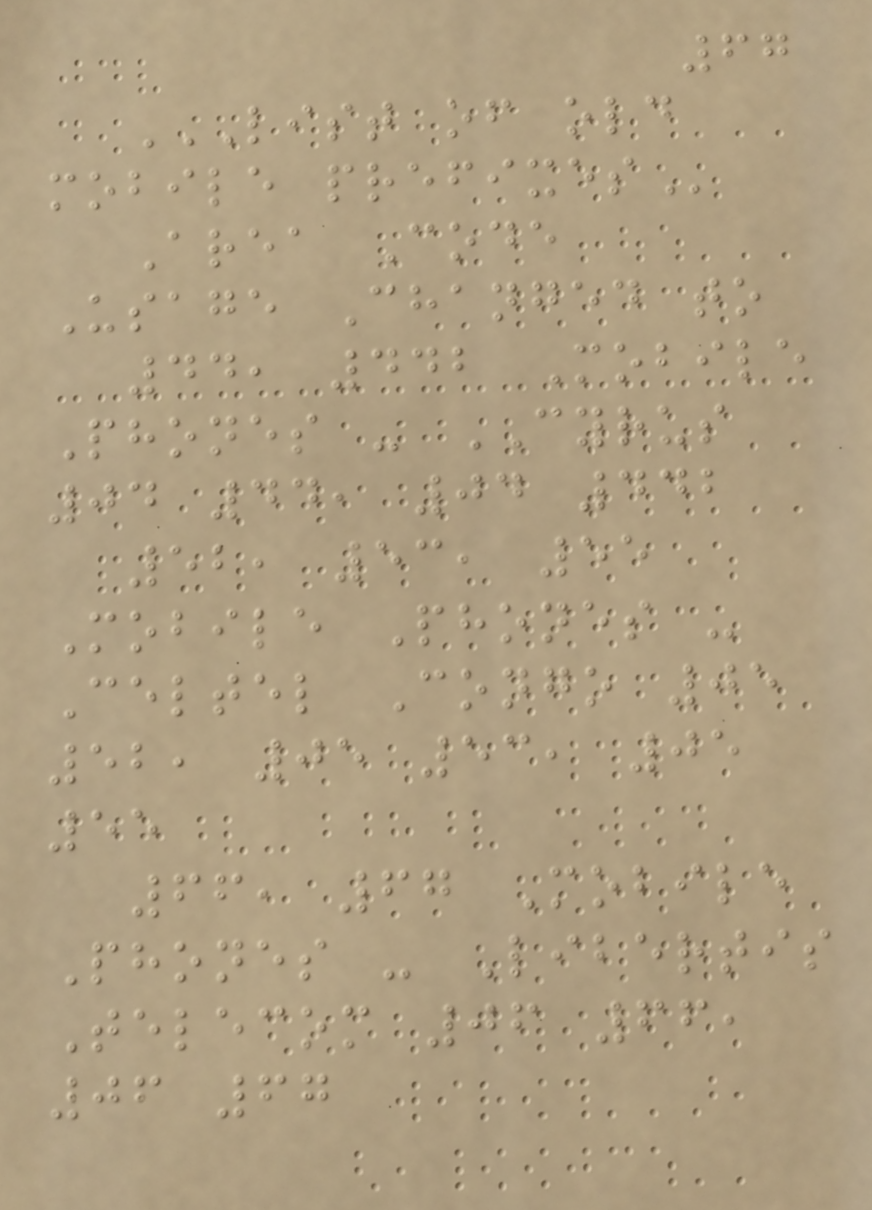67
LIST OF OLD
MOBILE PREFIXES
Area Code
Usage Changed to
44, 442 Mobile
Phones - CYRUS
04 44, 04 442
52, 53, 55
Mobile Phones -
Celtel Congo 05
52, 05 53, 05
55
66, 67 Mobile
Phones - Libertis
Telecom 06 66,
06 67
